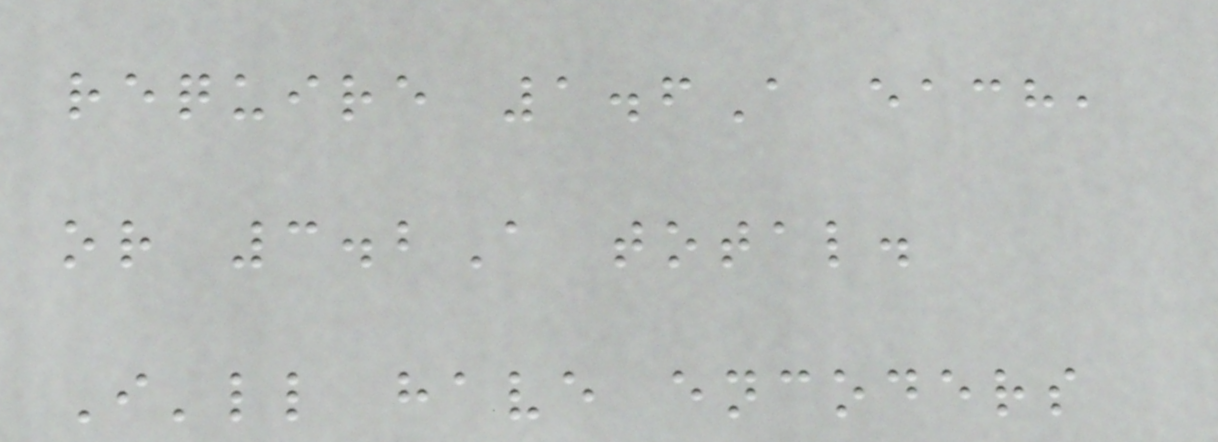require 1.6A each,
or 3.2A total.
I'll have encoders
